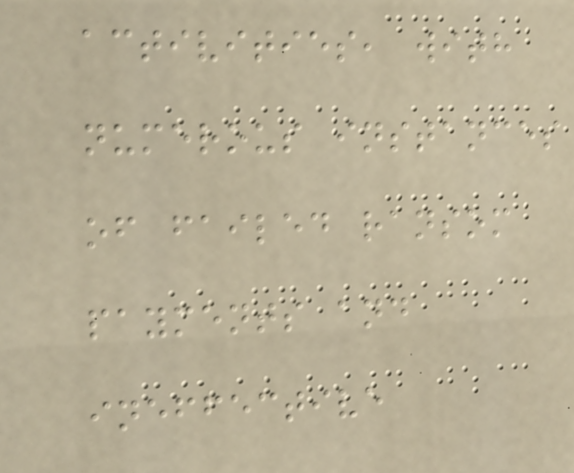activities, with
numerous instances
of failed ransom
payments and
ineffective
